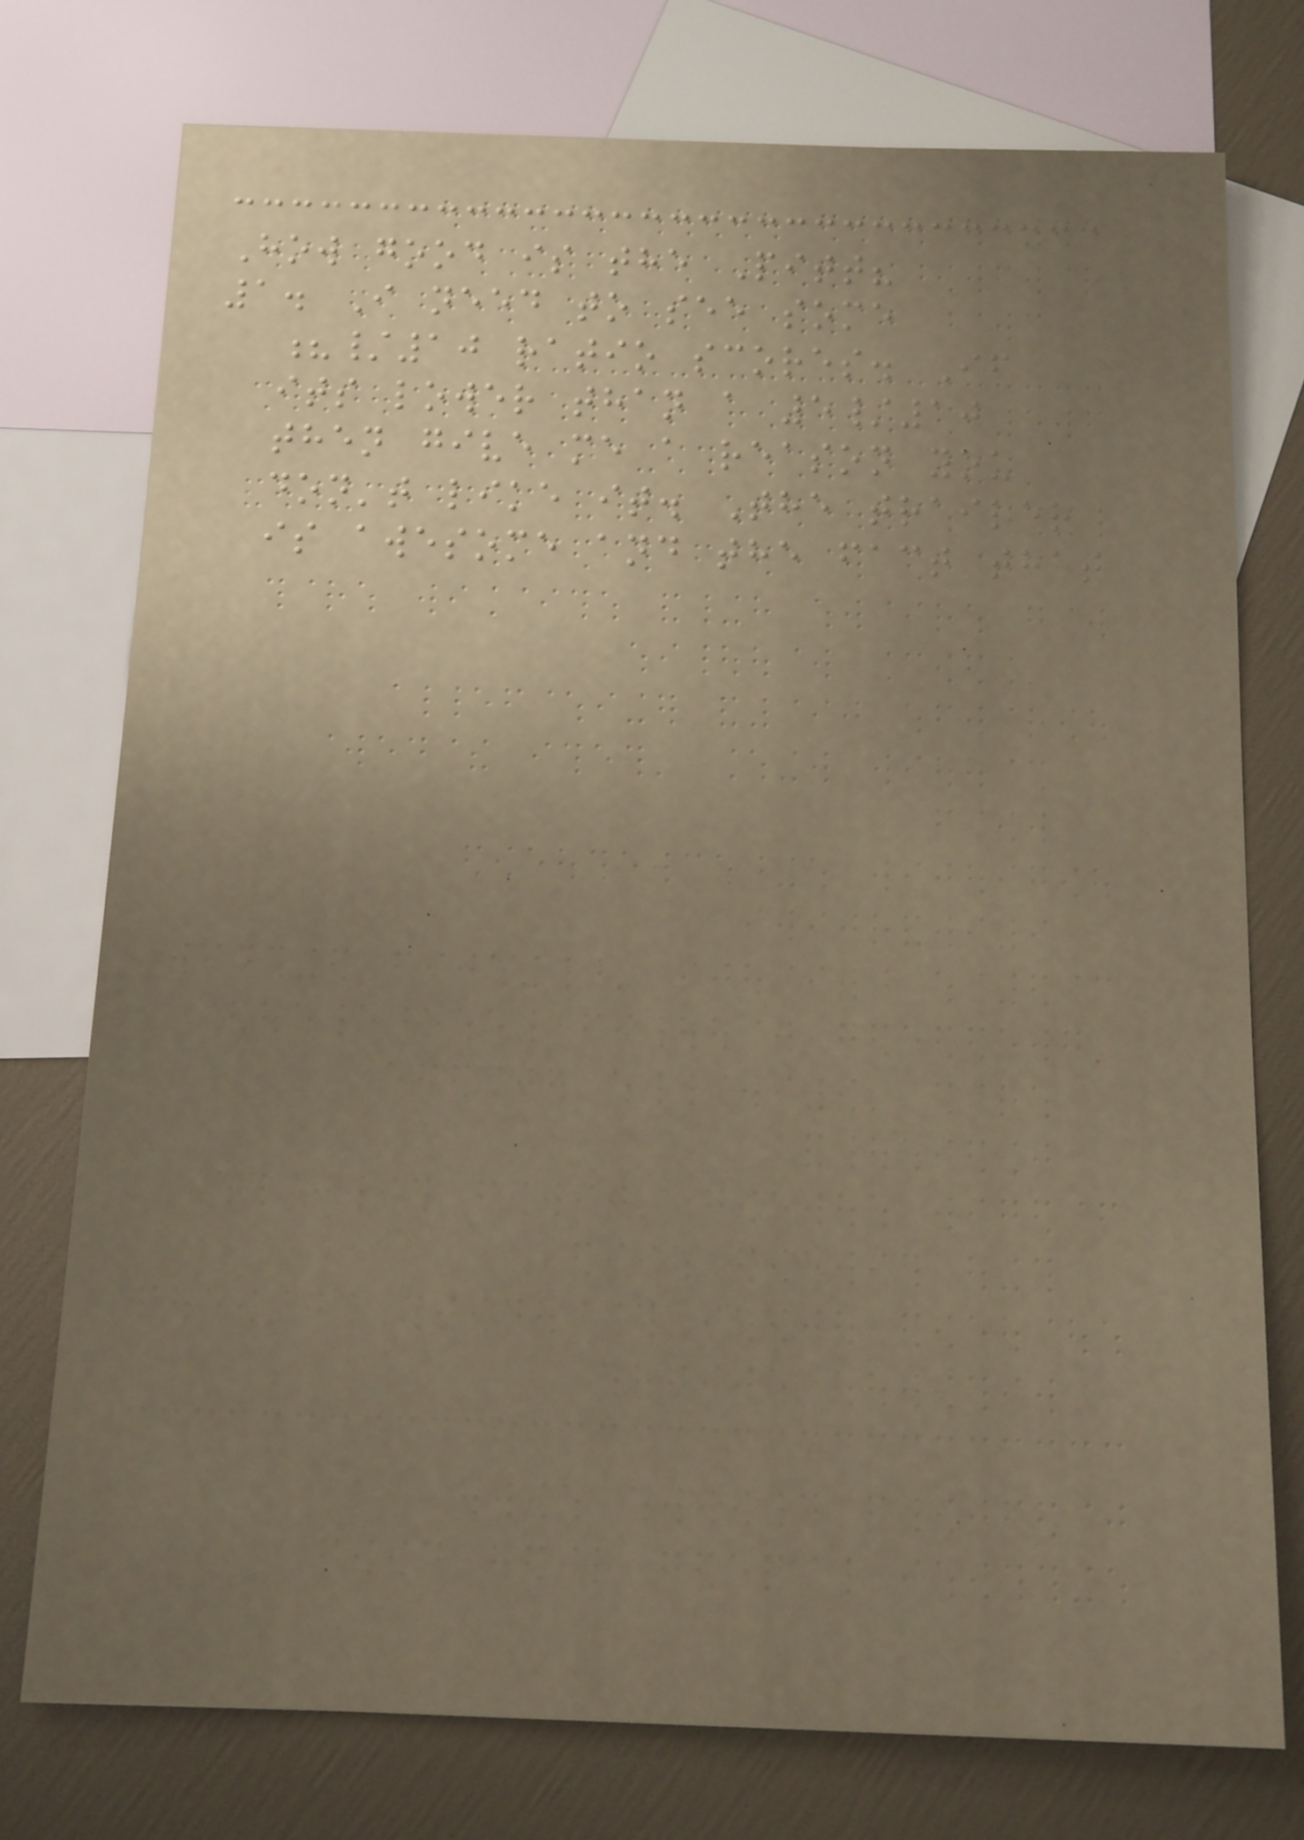How good is the Pitt?
1. I need to see some
?/10 ratio scores. If
its lower than a 5/10
then give me a reason you
don't like it. The trailer
is awesome and the fact that
